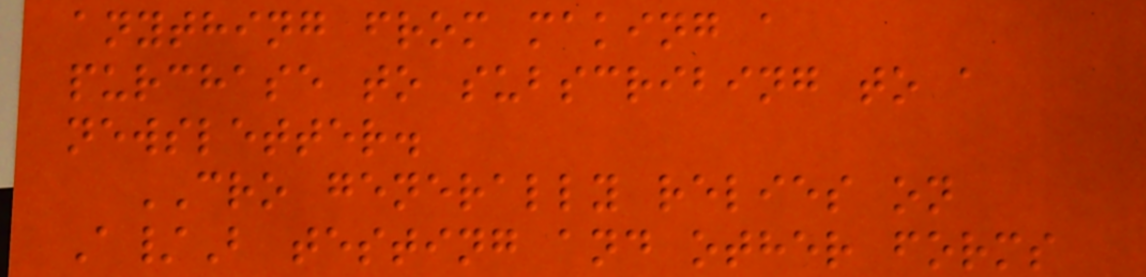anything from making a
purchase to subscribing to a
newsletter.
CRO generally relies on
A/B testing and other forms
